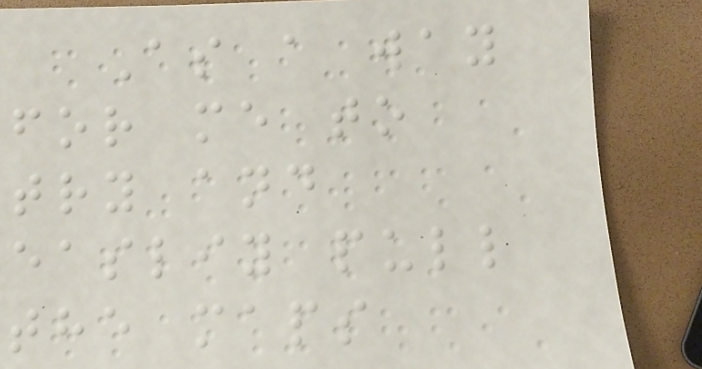As a way
for me to
try and
easliy pull
the maps
